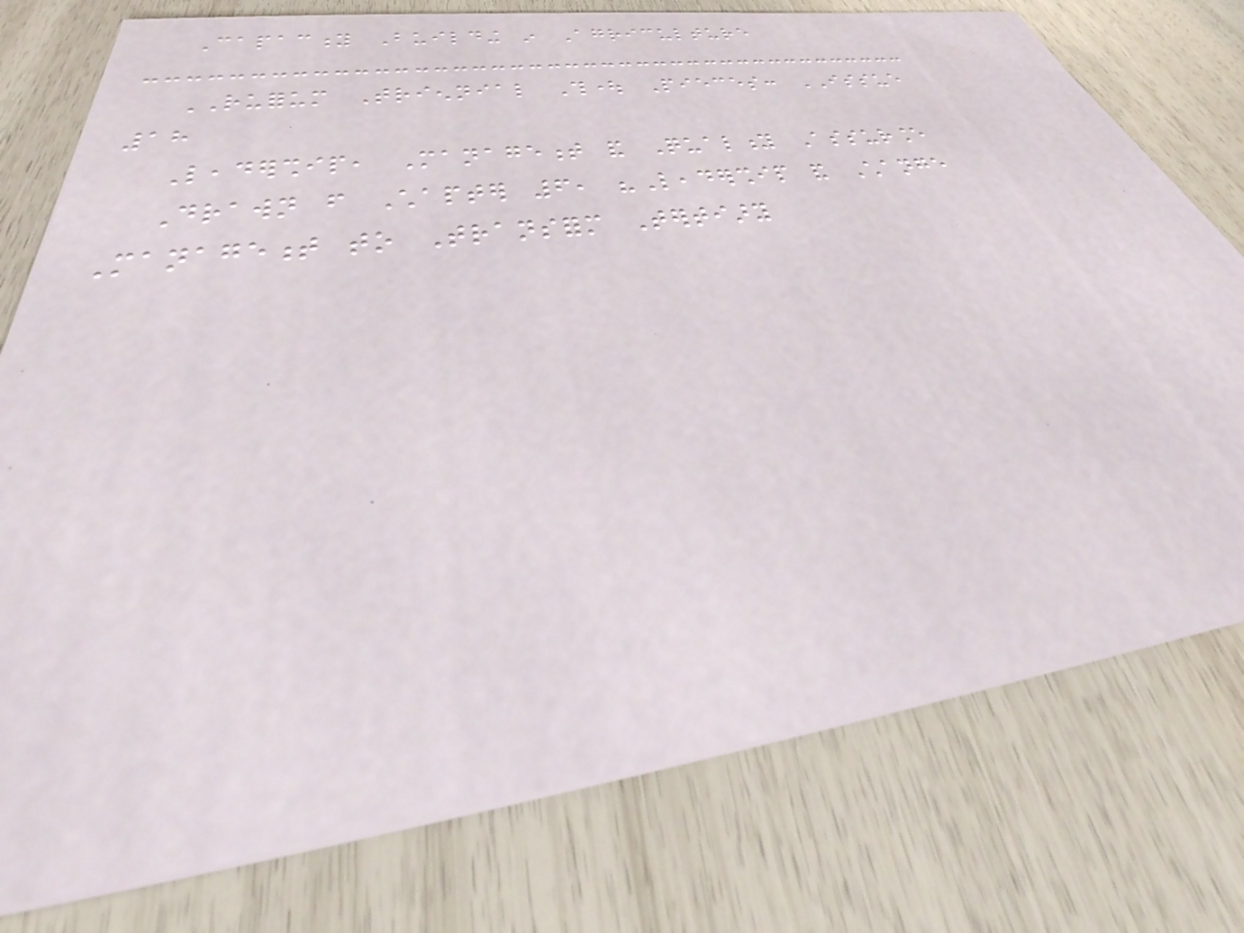Capacity Building in Agriculture
RUFORUM Triennial Thought Pieces: ISSUE
18
Leadership, Management and Quality Assurance
Drawn from Chapter 6, "Leadership and Change
Management to Transform Tertiary
